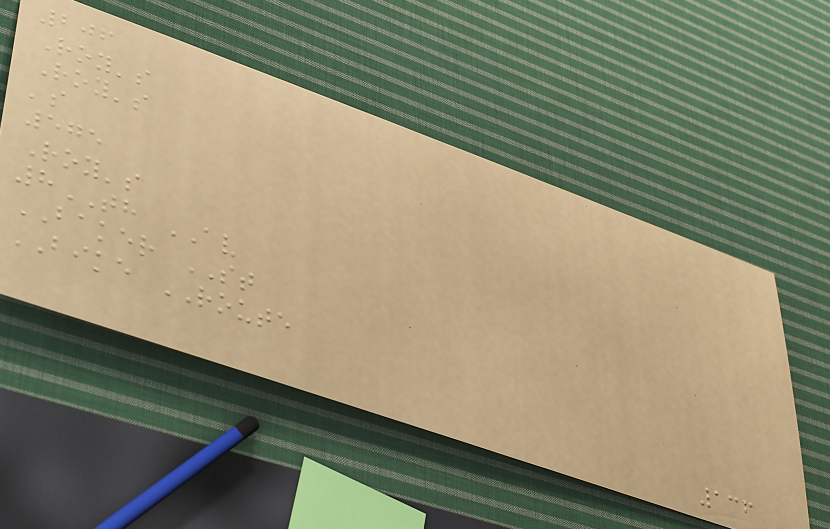206
Roy's
Roy's
's
575
Roy's
8TH AV
BAKER ST
BIKE ROUTE
136
